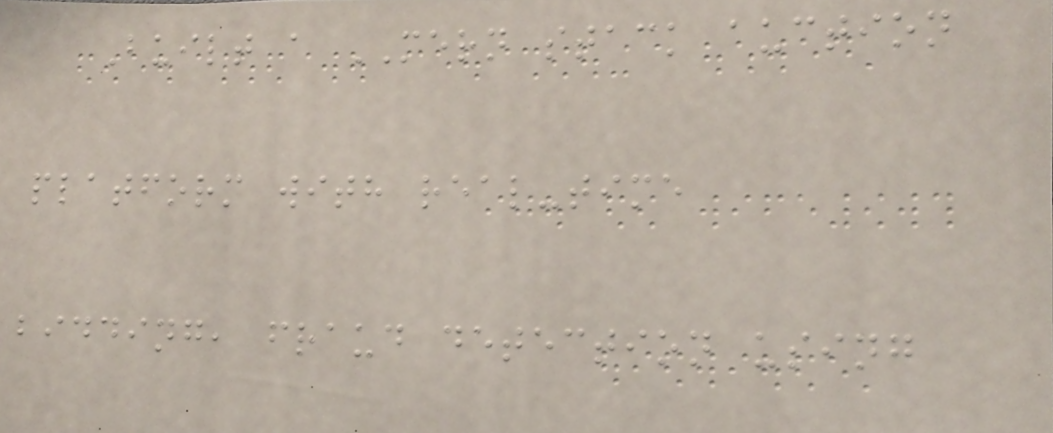Built a MERN stack auction
platform with real-time
bidding, fraud detection using
